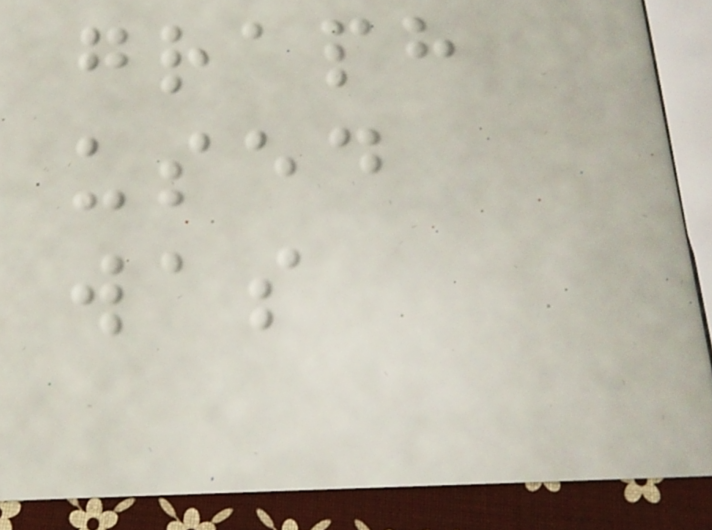graph
used
was
